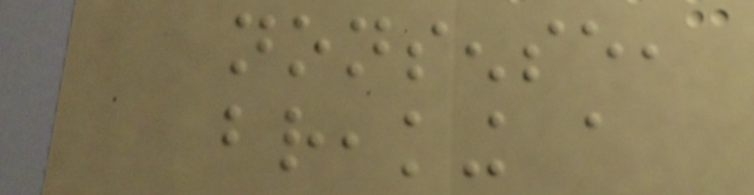nonsense,
breaking a
